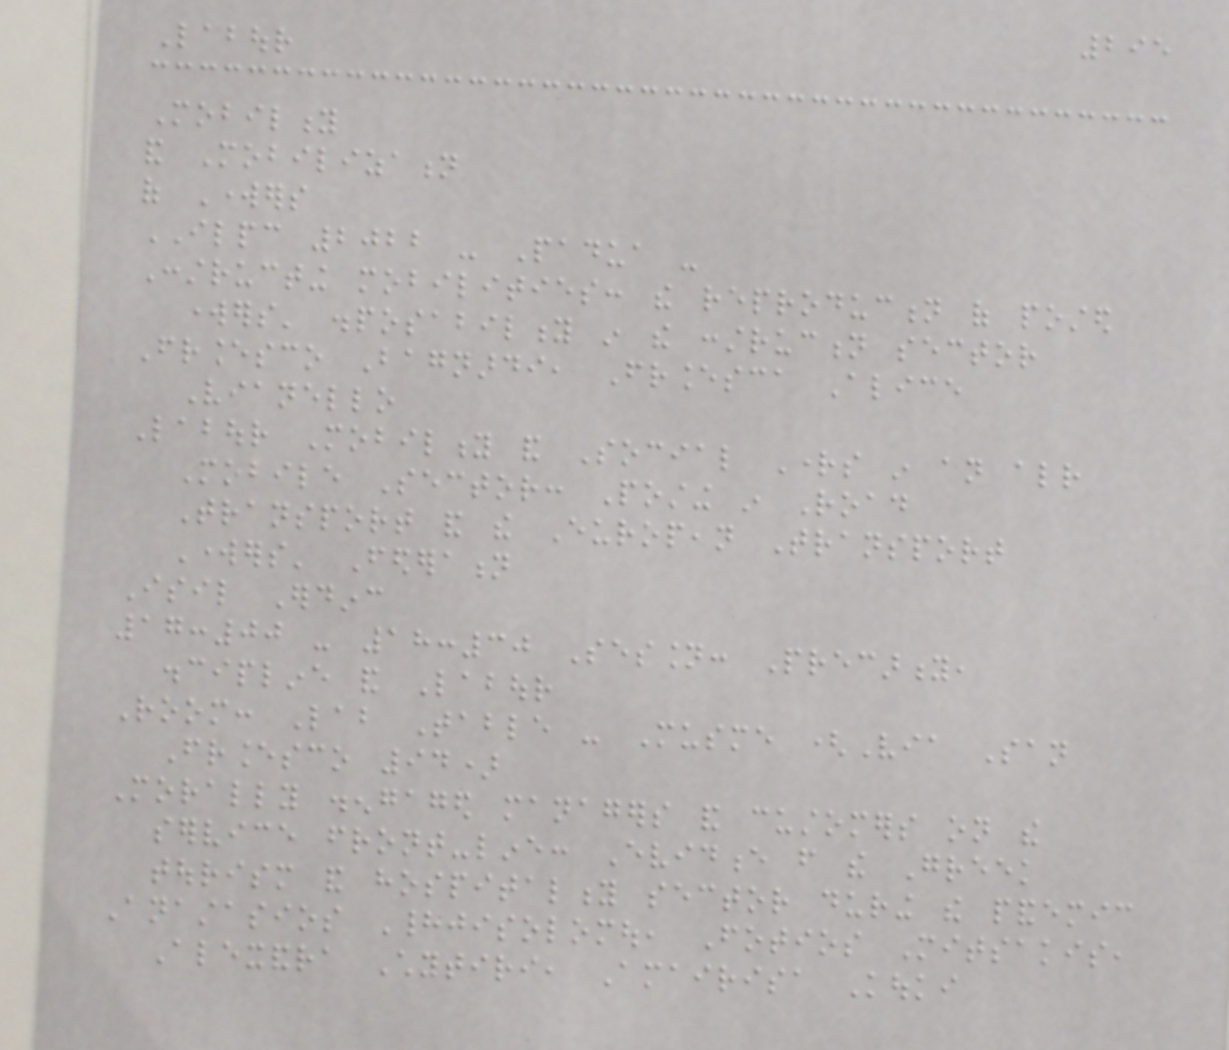295
Labour
Mobility
and Mobilization
of Workers
ILPC 2022 - Padua -
Constructing mobilities: the reproduction of posted
workers' disposability in the construction sector
Francesco Bagnardi, Francesca Alice
Vianello
Labour Mobility and Social Rights in an already
Mobile Sector: Posting in Road
Transport and the European Transport
Workers' Federation
Isil Erdinc
17:00 - 18:30 Session: Precarity,
discipline and Labour
Room: Lab Table - Musme (Via San
Francesco 94)
Morally disengaged managers and customers on the
service front-line: Evidence from the Greek
tourism and hospitality sector during the pandemic
Anastasios Hadjisolomou, Fotios Mitsakis,
Alexandra Chytiri, Amairisa Kouki
